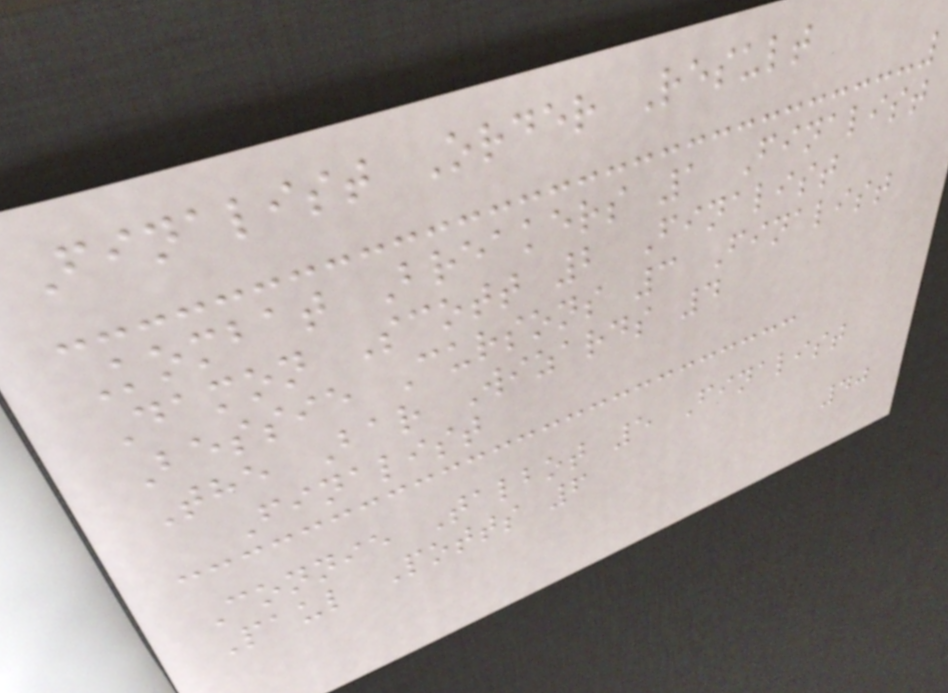Finalist Order Result
Kombat Breakers 1 Finalist
Damon Scott 2 Finalist
Bessie Cursons 3 Finalist
The Bar Wizards 4
Finalist
Connie Talbot 5 Finalist
Paul Potts 6
40
